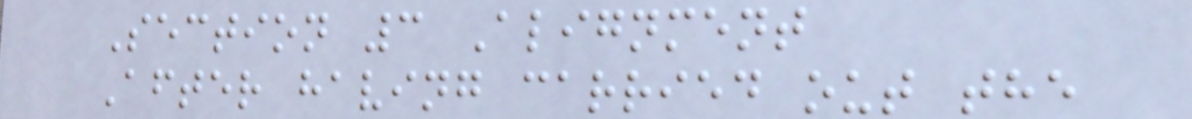Section 3 Alignment
After having carried out the
